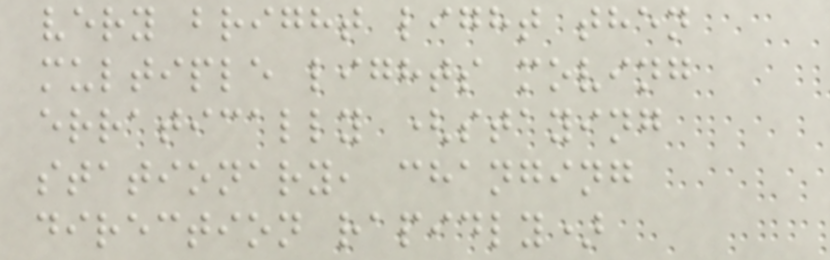very bright light then
multiple lights moving
erratically (staying
stationary, changing
direction rapidly)
